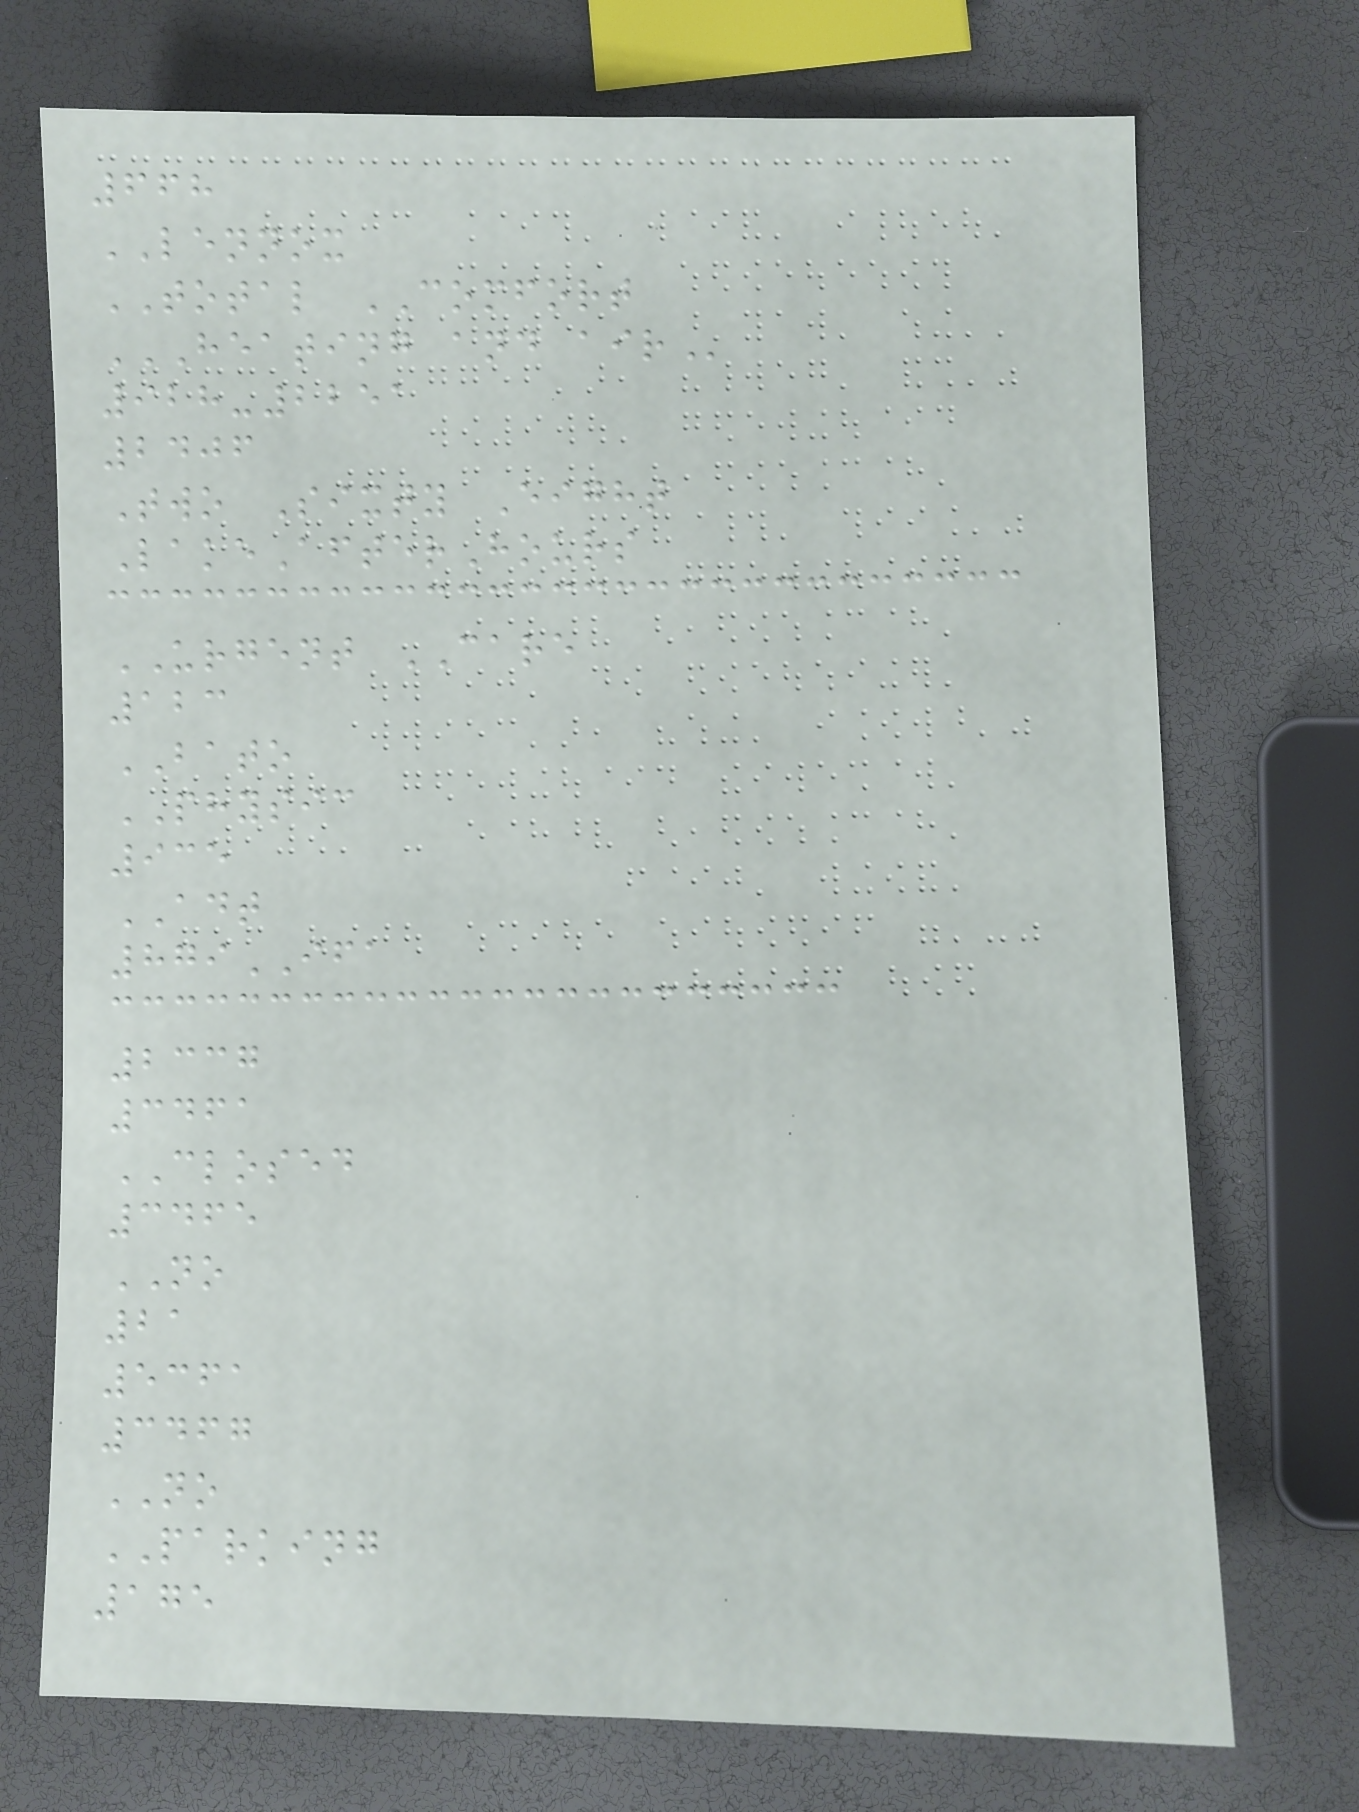668
LENNOX
TOTAL COMFORT
HEATING AND AIR
928-2251
2406
Two Sixty Eight
LakeAfterHours
URGENT CARE
123
BATO
PHYSIC
935
ADT
879IFA
2337
3461
CLOSED
3465
NO
21
5361
3467
NO
PARKING
175
